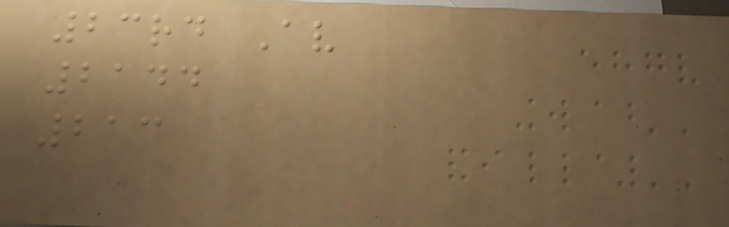23rd Av
2144
213
